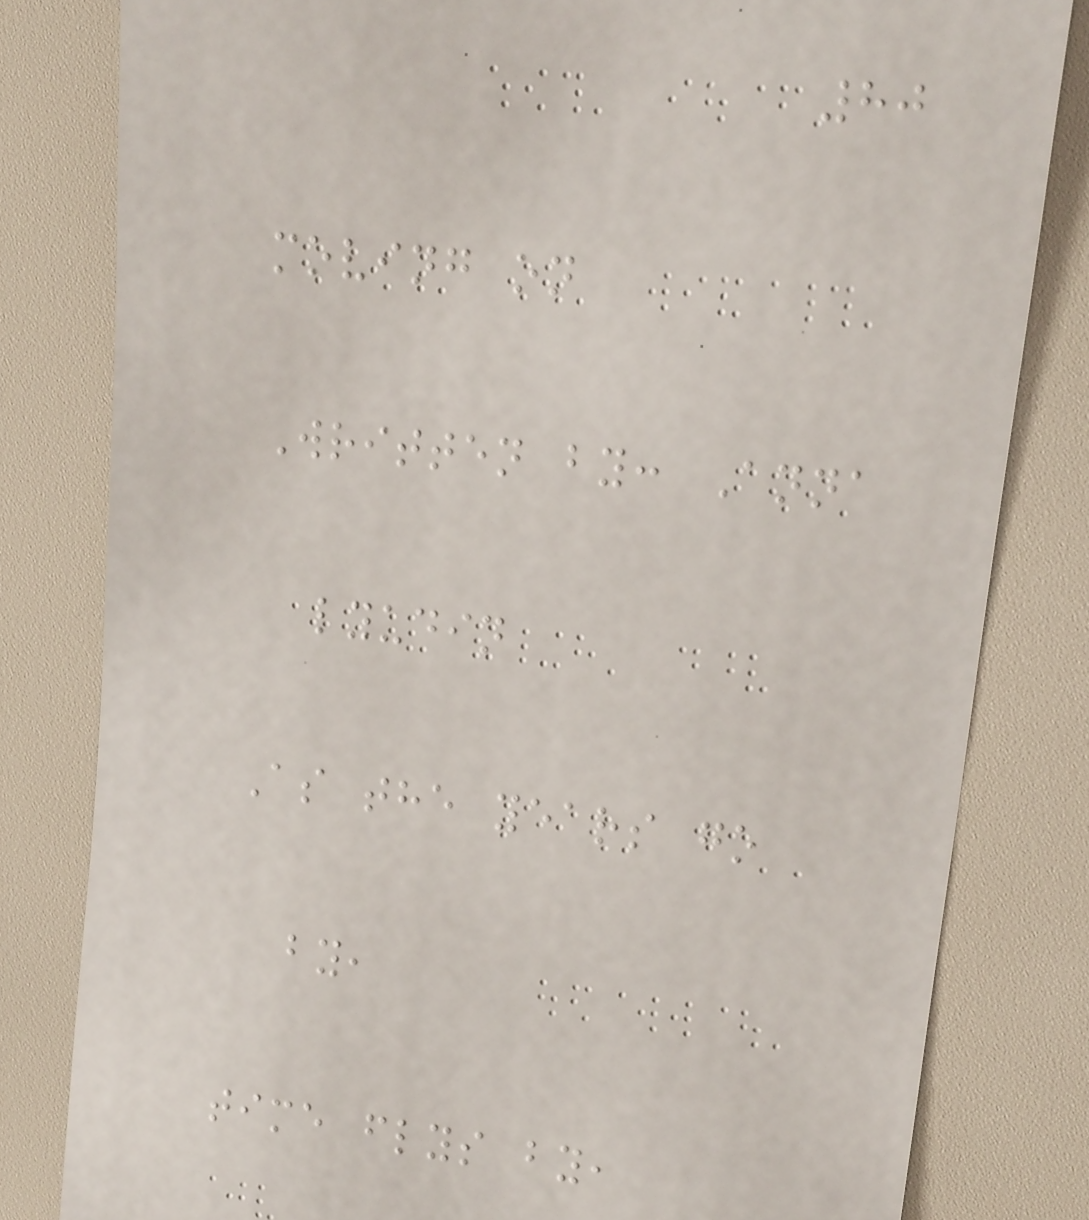80
moving on
Written by: Anna
lyudin
As the years go
by,
time flys by,
